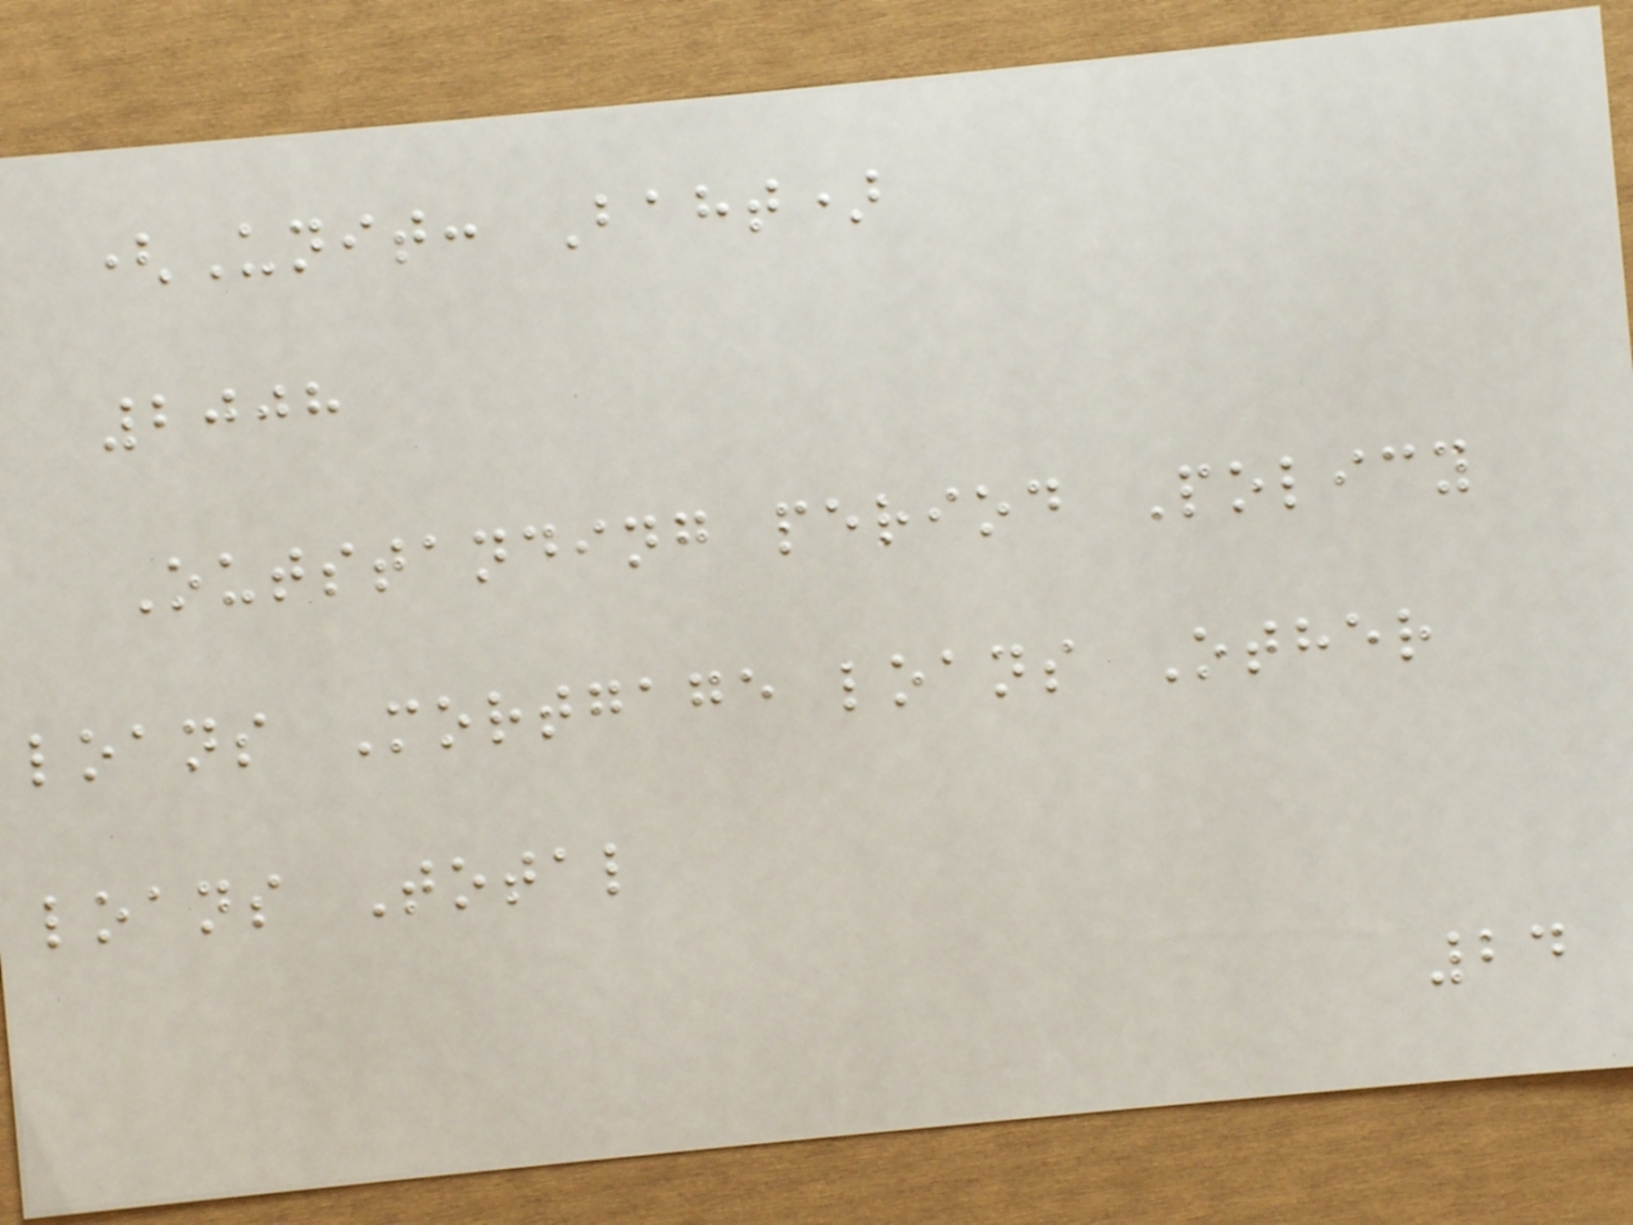(Unit: Baht)
2008
Outstanding period Policy
loans Mortgage loans Other
loans Total
24
